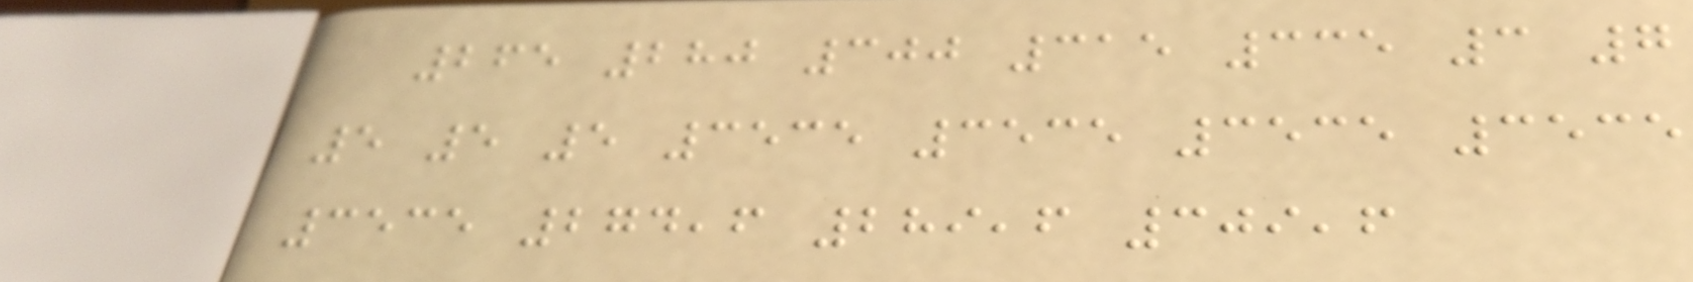265 280 300 315 335 3 7
5 5 5 3535 3535 3535 3535
3535 274,6 289,6 309,6
